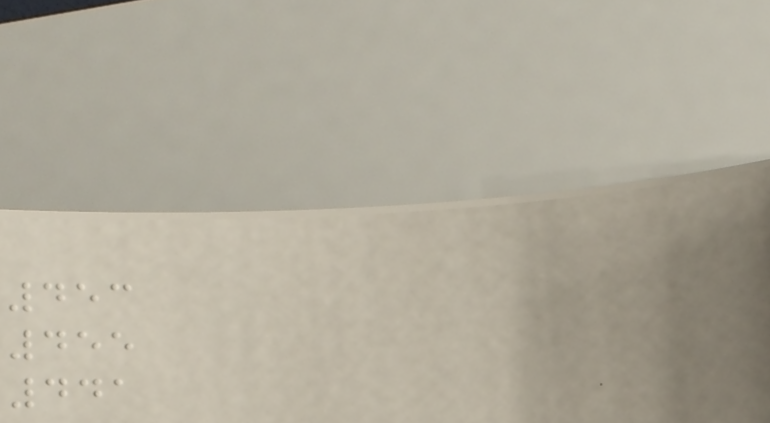453
455
441
